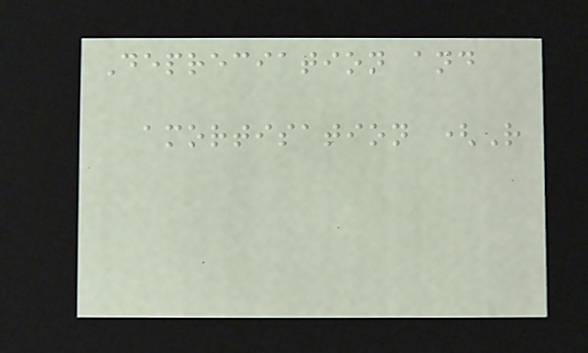Depreciation and
amortisation (R
